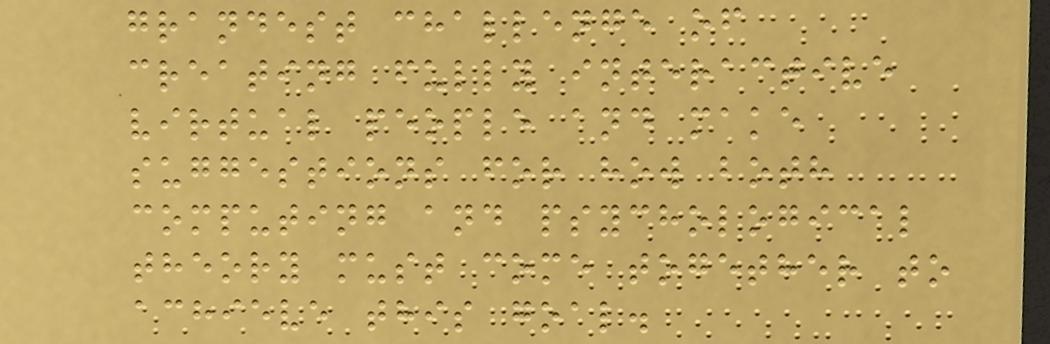grandest challenge of
creating fully interactive
virtual people and make
suggestions for how both
computing and psychological
theory must come together to
achieve this goal.
